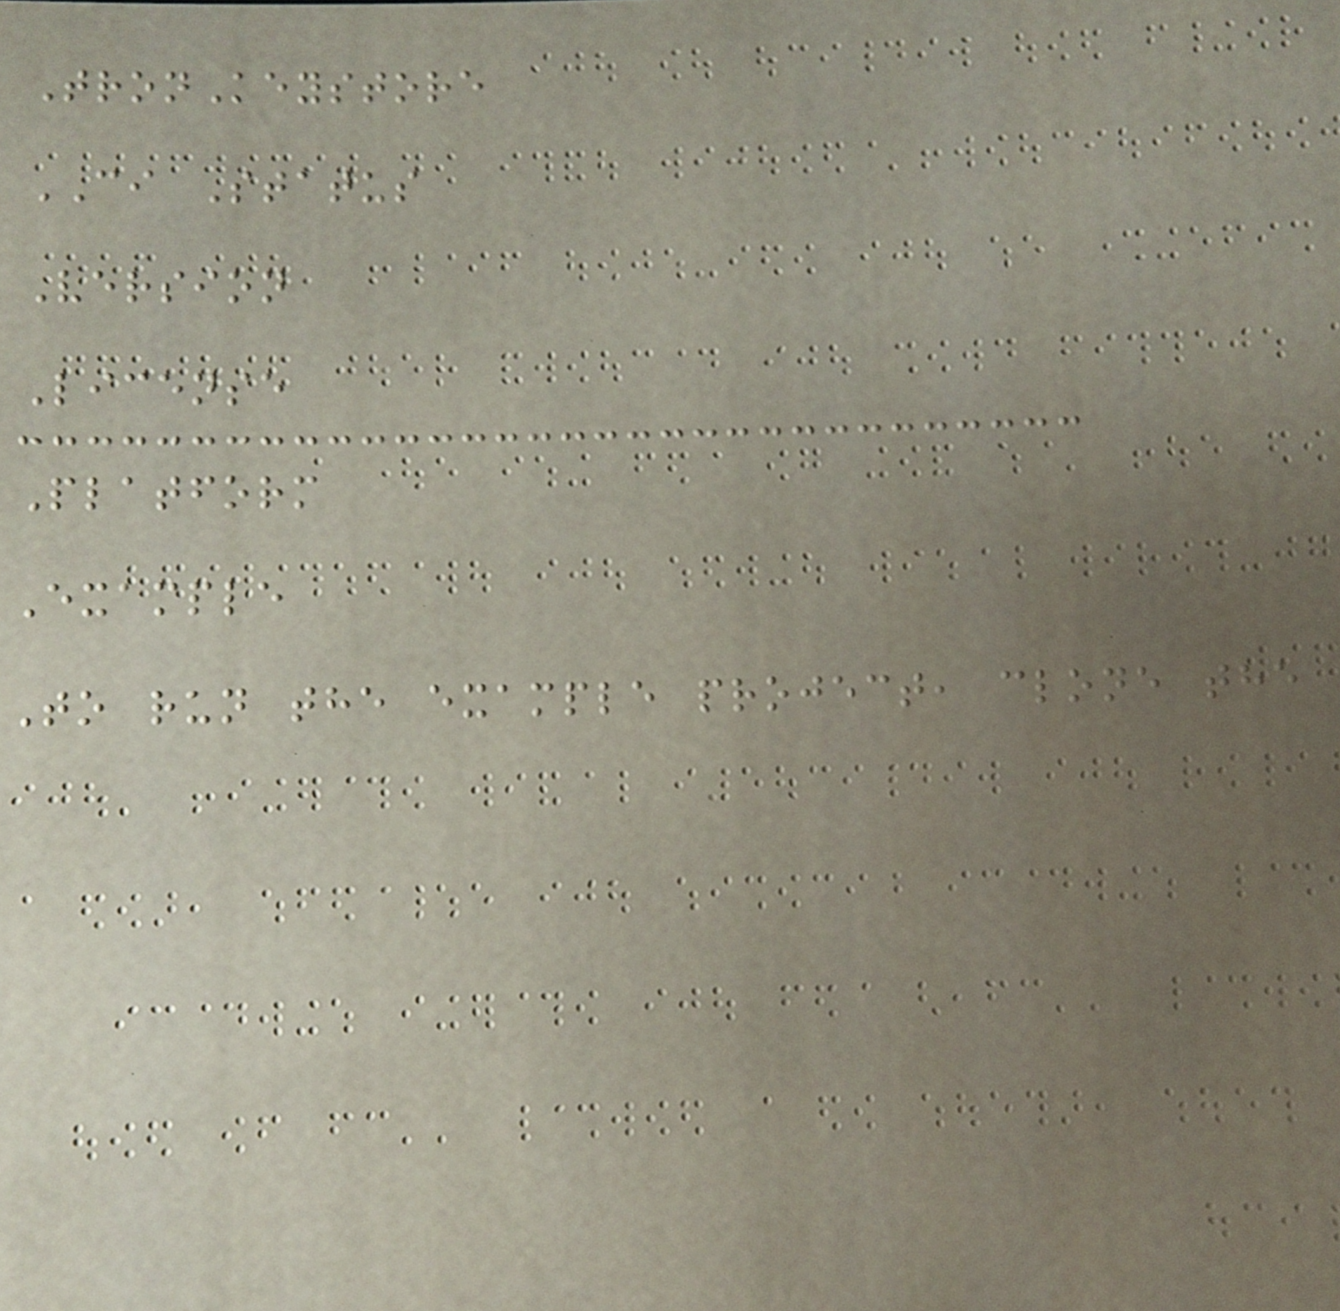TronKeystore
CI Status
Version
License
Platform
Example
To run the example project, clone the
